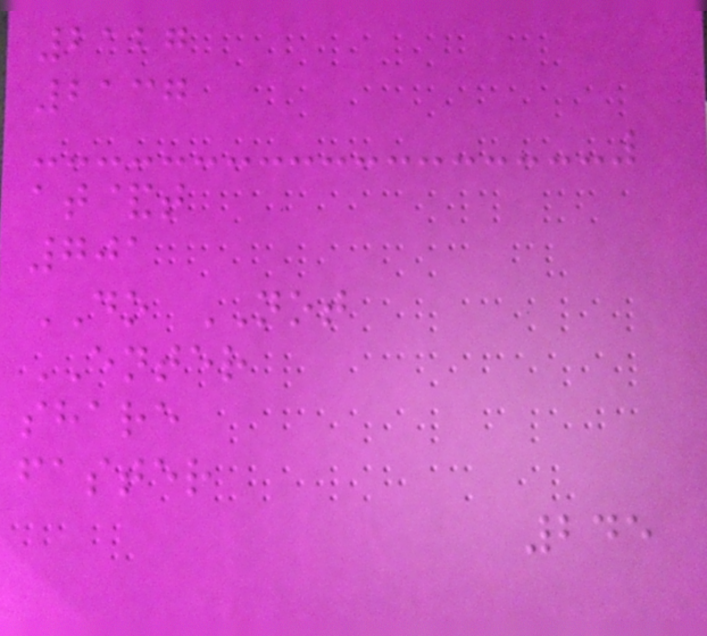2127
2137
at&t
701
DO NOT
ENTER
share
faster
245
